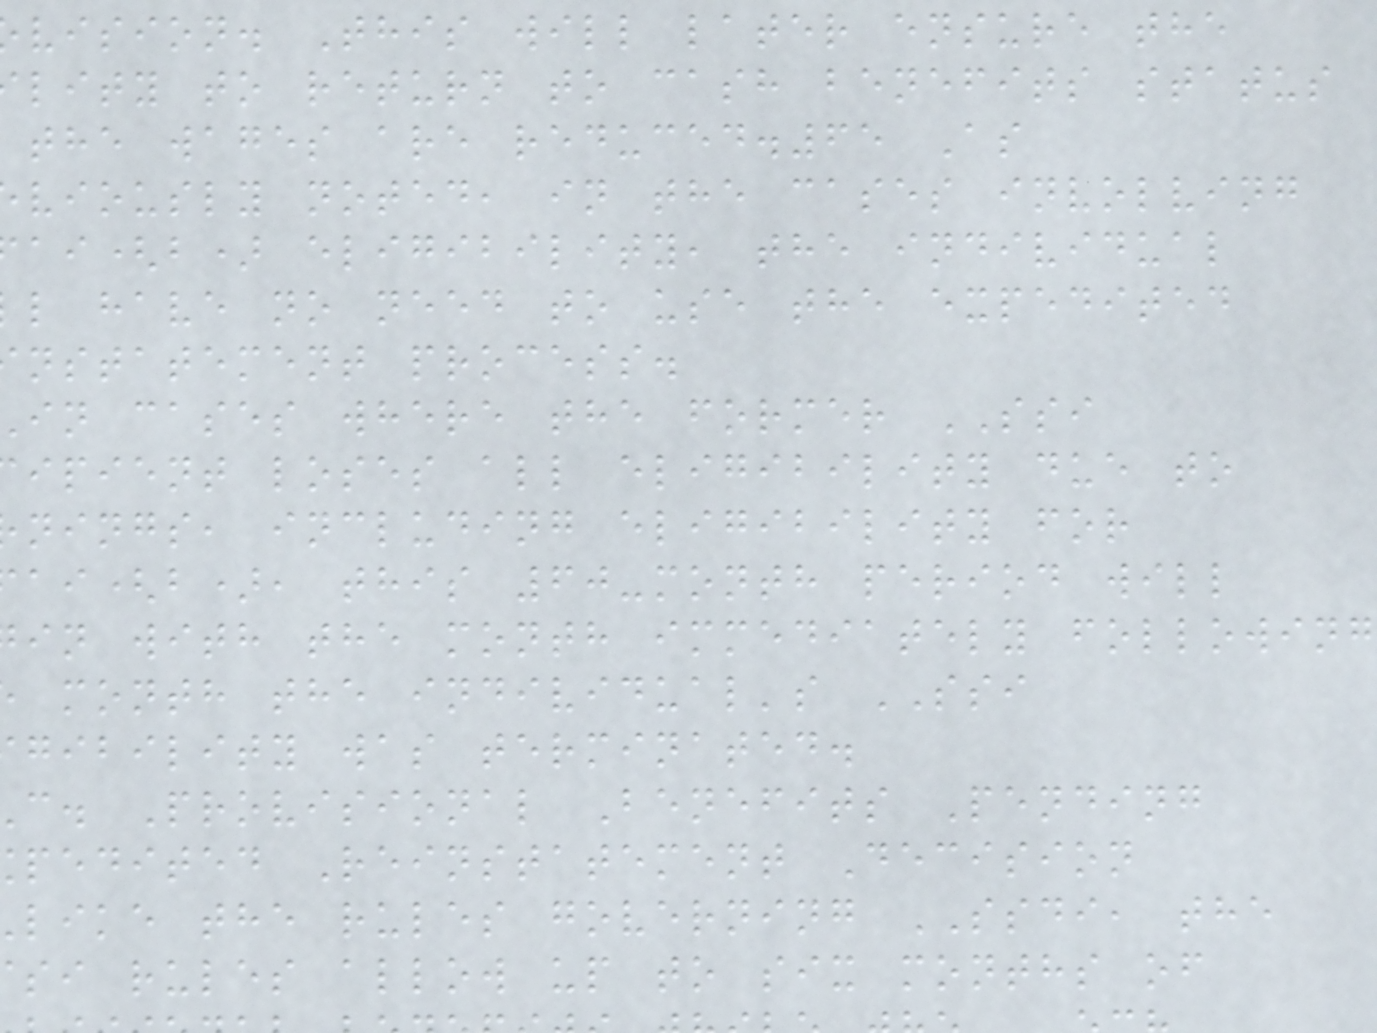vision. This will later ensure the
lity to return to cash benefits status
the wages are reduced.65 As
viously noted, in the cases involving
ai(b) eligibility, the individual
l have no need to use the expedited
nstatement process.
in cases where the former SSI
ipient loses all eligibility due to
nings, including eligibility for
ai(b), this 60-month period will
in with the month immediately following
month the individual's SSI
gibility was terminated.
c. Provisional Benefits Pending
pedited Reinstatement Decision
like the rules governing SSDI, the
si rules allow up to six months of
